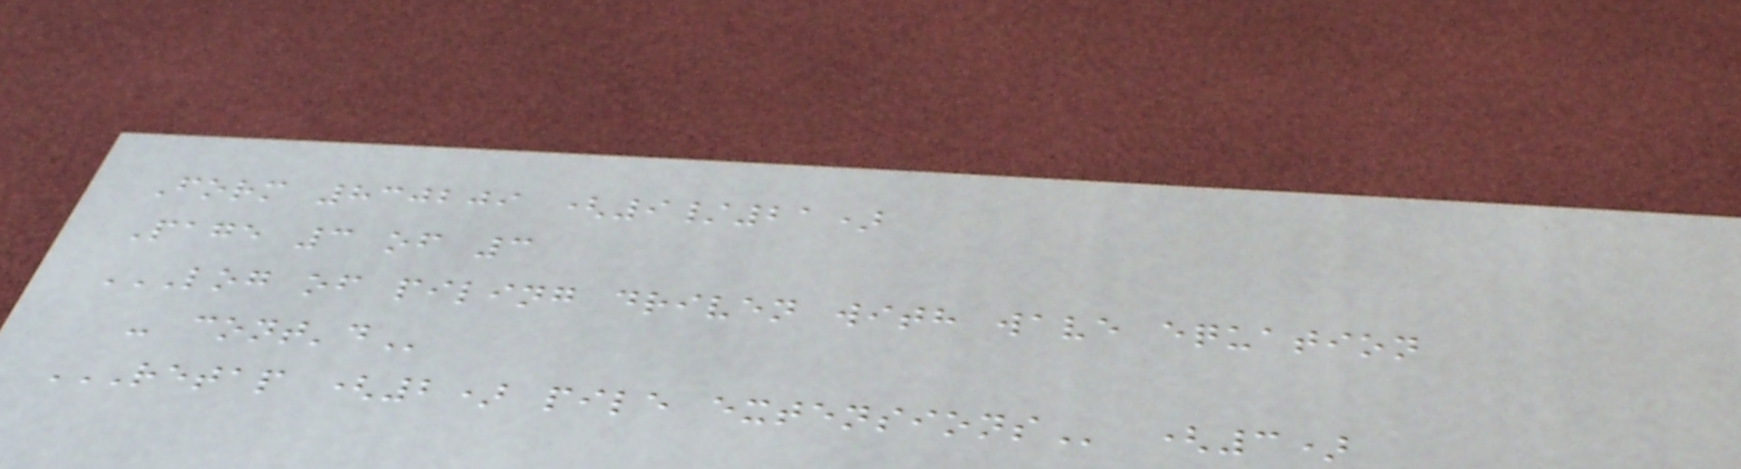Form 830209 (9/21)
Page 3 of 3
LOG OF PILING DRIVEN WITH WAVE EQUATION
- CONT'D
RETAP (2) PILE EXTENSIONS (3)
